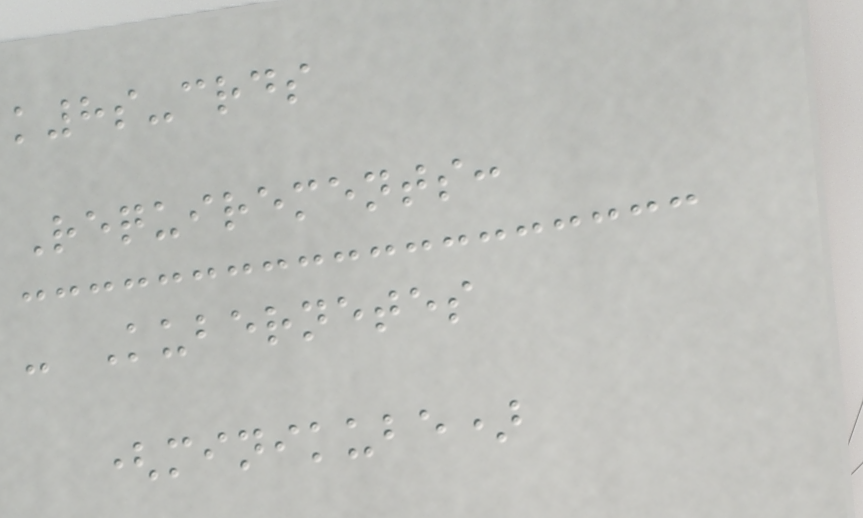k8s-crds
Requirements:
- Kubernetes
(minikube)
